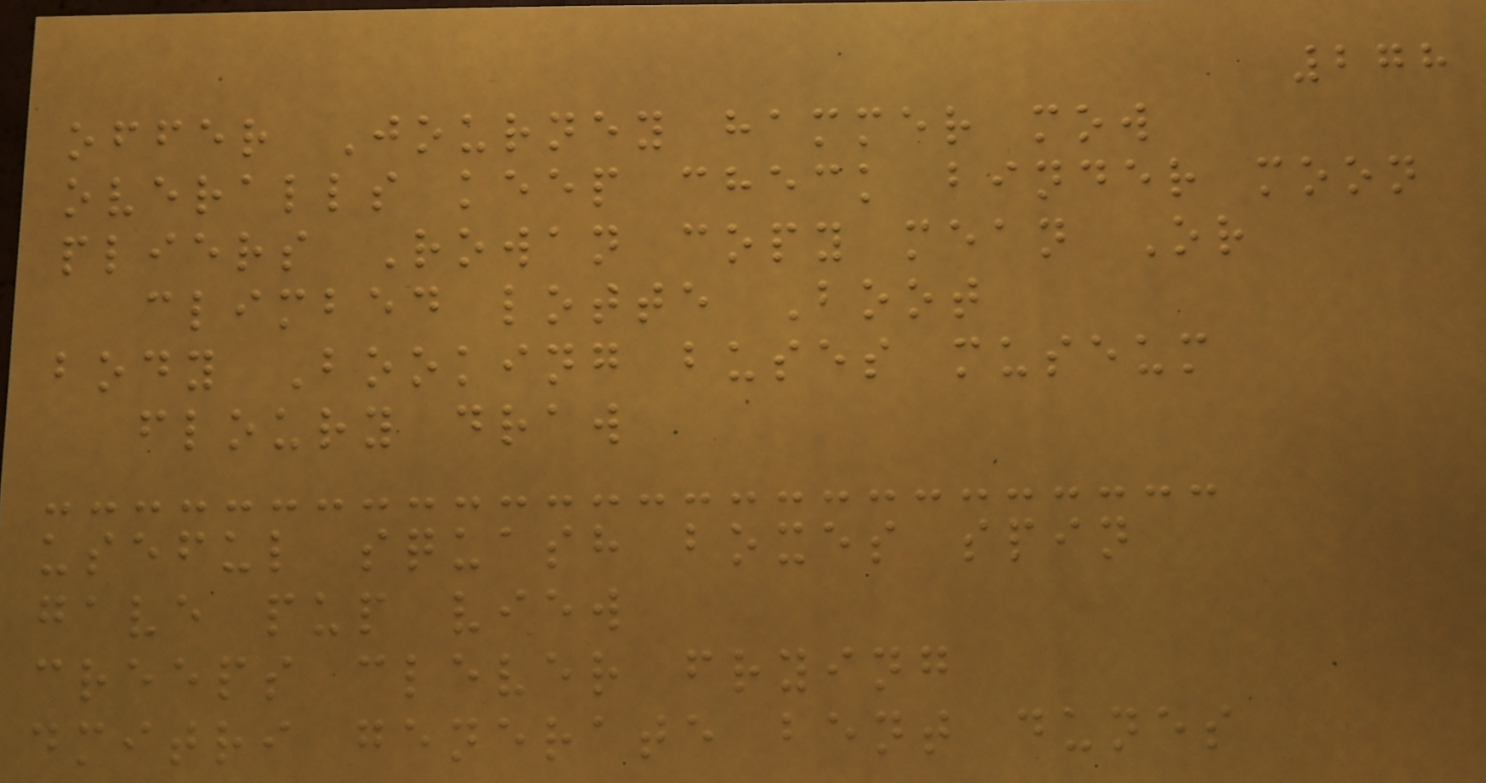278
offer Journey hammer mow
overalls keep check binder moon
pliers Rowan copy mean Or
climbed lotte Boot
body Booking buses museum
floury draw
useful squash boxes spin
gave pup view
creeps clever frying
dmitri generate bent dunes
